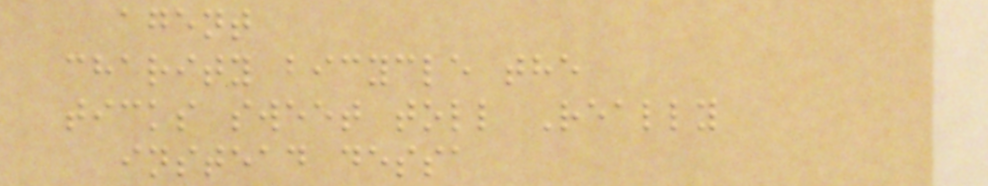agent
charity bicycle the
ticks sweet toll Really
instead dessa
